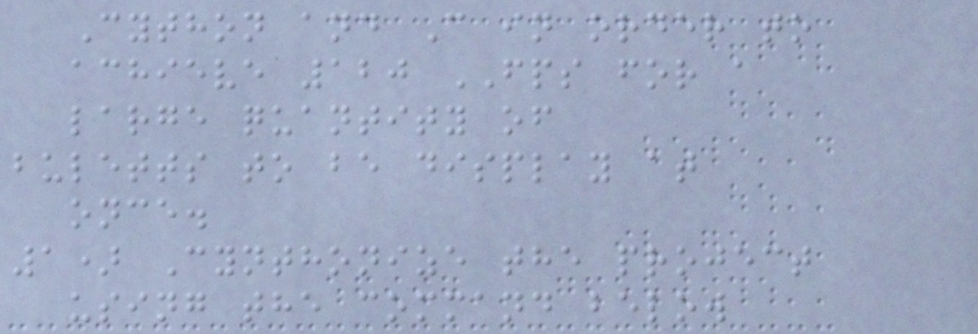Cython and C in order to
achieve 120 FPS for a
large quantity of
buletts to be display at
once.
1) Cynthonize the project
using the command below
